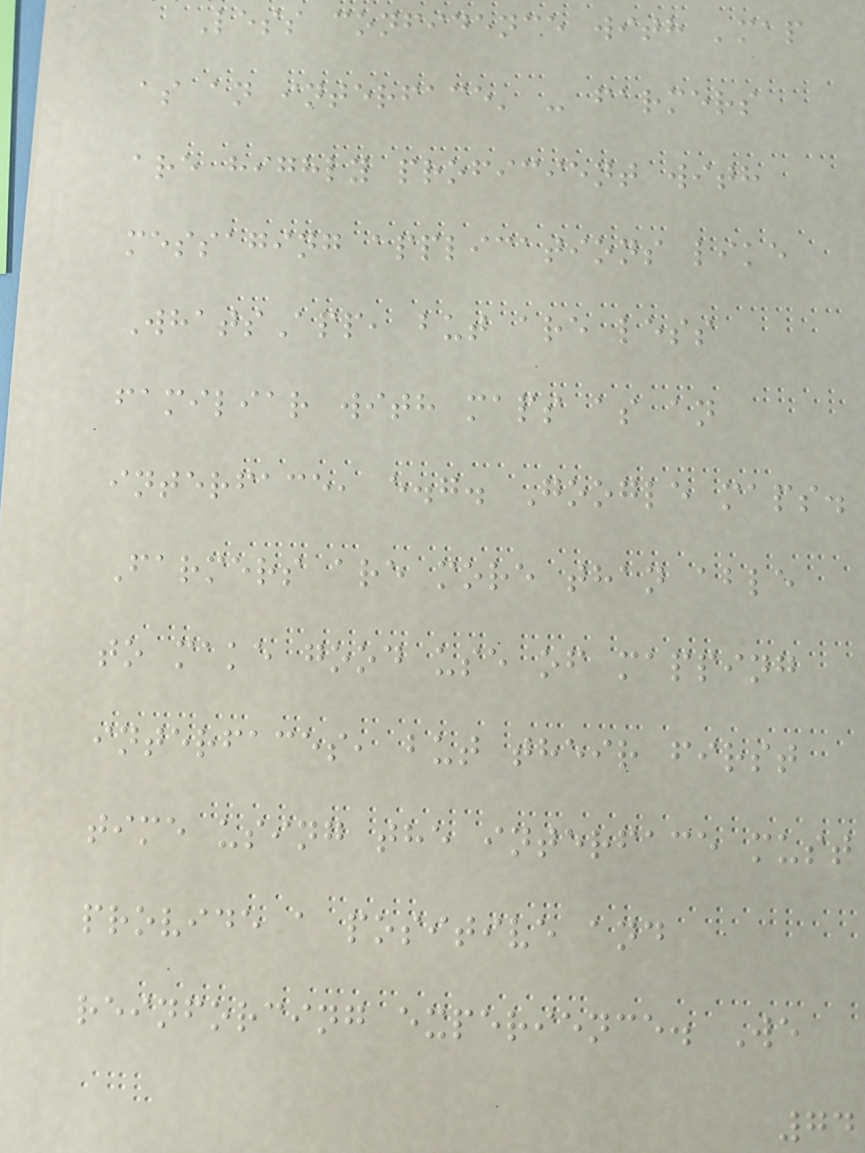Less confidence with 'map
as an interface' - farmers
are highly proficient with
messaging applications like
WhatsApp, but are less
familiar with maps as an
interface, e.g. Google maps.
Farmers are more than able
to make good use of mapping
interfaces, but their first
time using the interface must
provide a positive and
reinforcing experience. We
74
